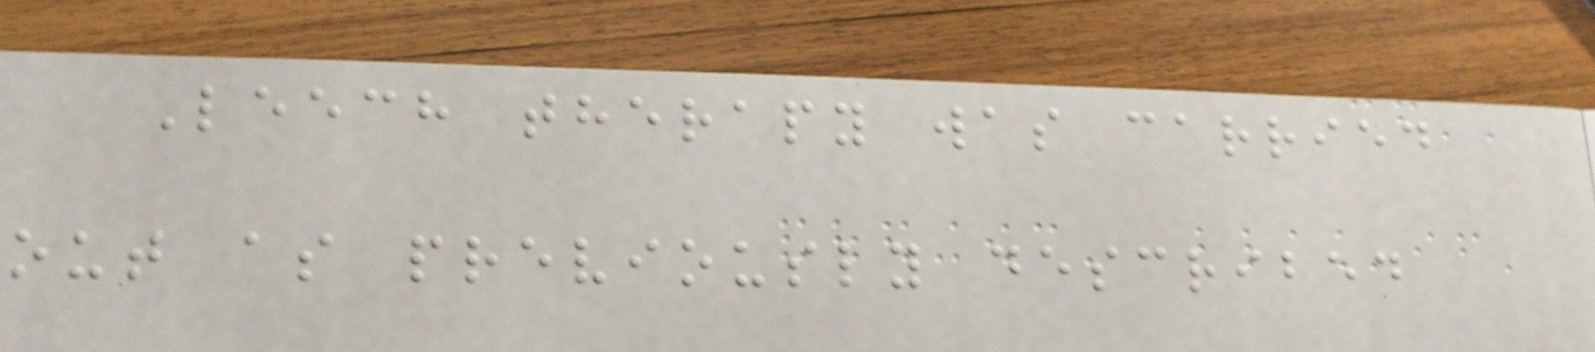Leech therapy was carried
out as previously described
